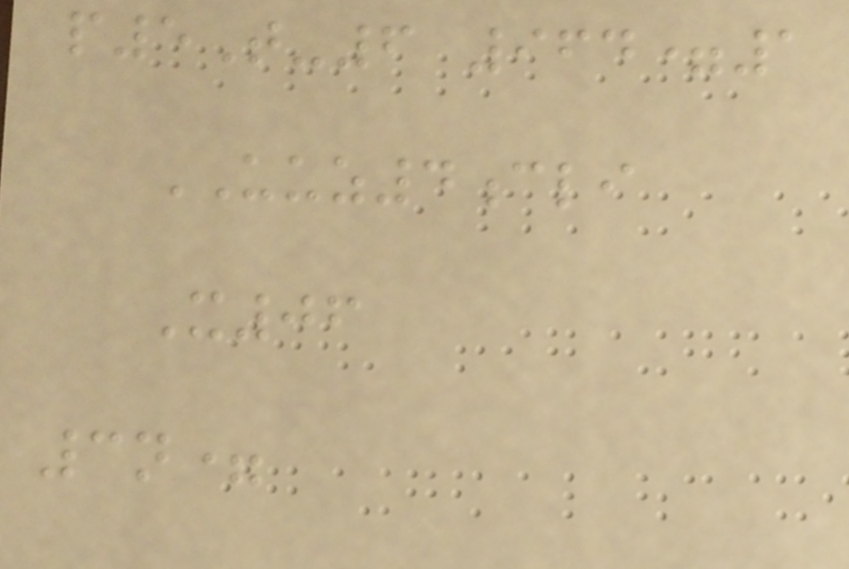p5T-6 964=1
UUZ4cli
X06
3n=
